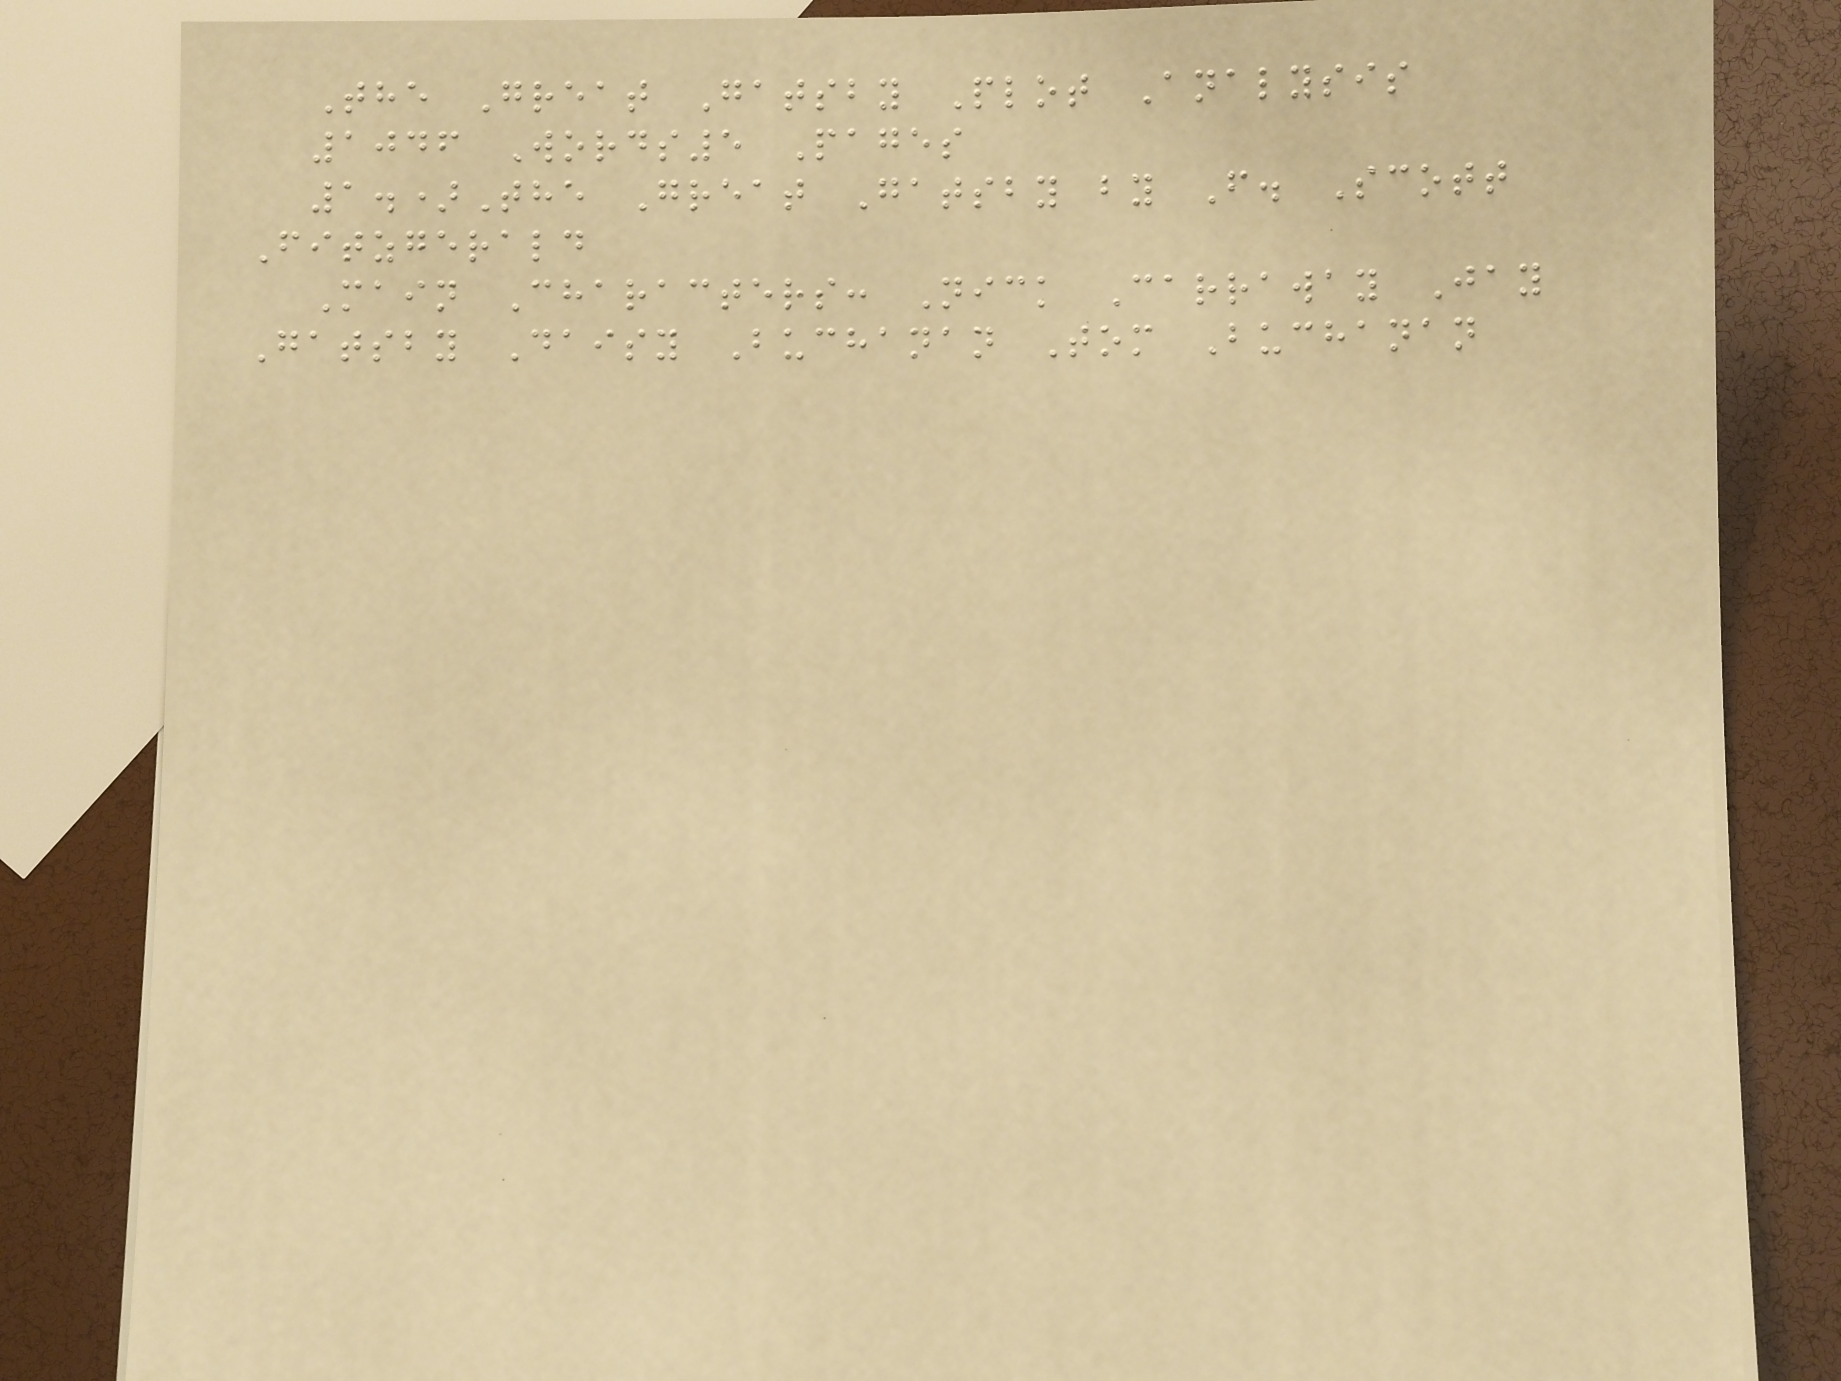The Great Gatsby Plot Analysis
1046 Words5 Pages
1.)The Great Gatsby by F. Scott
Fitzgerald
Main Characters: Nick Carraway Jay
Gatsby Daisy Buchanan Tom Buchanan
